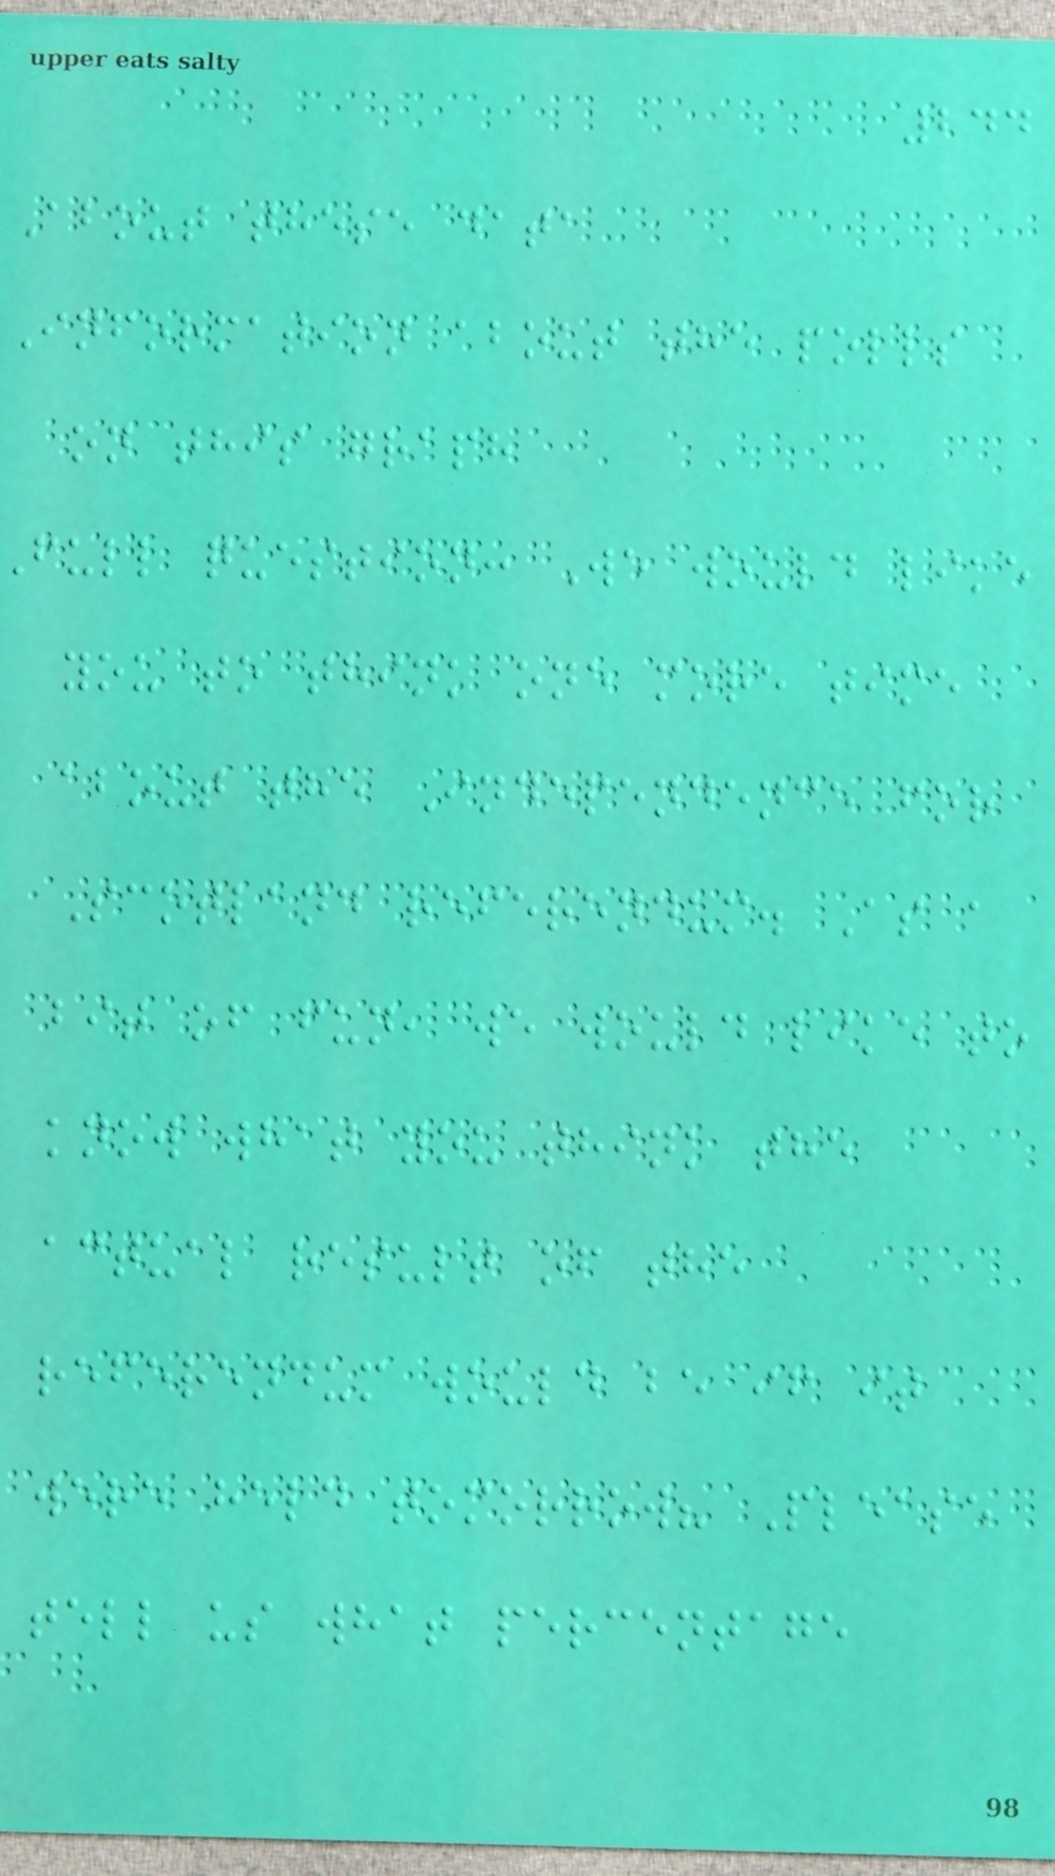244
About these data
Information about the polls
on this graph
full question: We would like
you to think one more time
about the Independence for
Scotland referendum. As a
bit of fun, we would like to
know what you think the
actual result of the
referendum would be if it
were held tomorrow? Please
tell us what percentage
